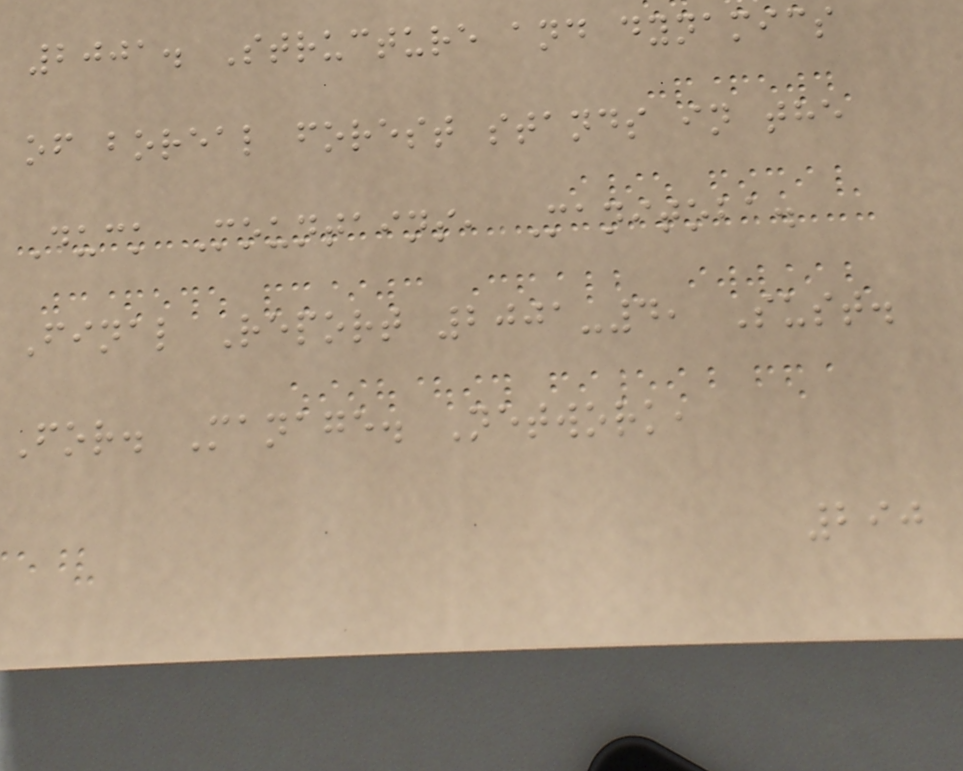2001. Structure and dynamics
of boreal forest stands in the
Duck Mountains, Manitoba.
Final Report 2001-4, Sust.
For. Manage. Network,
290
